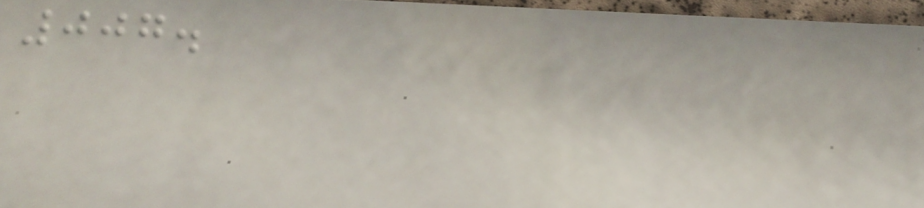007.
